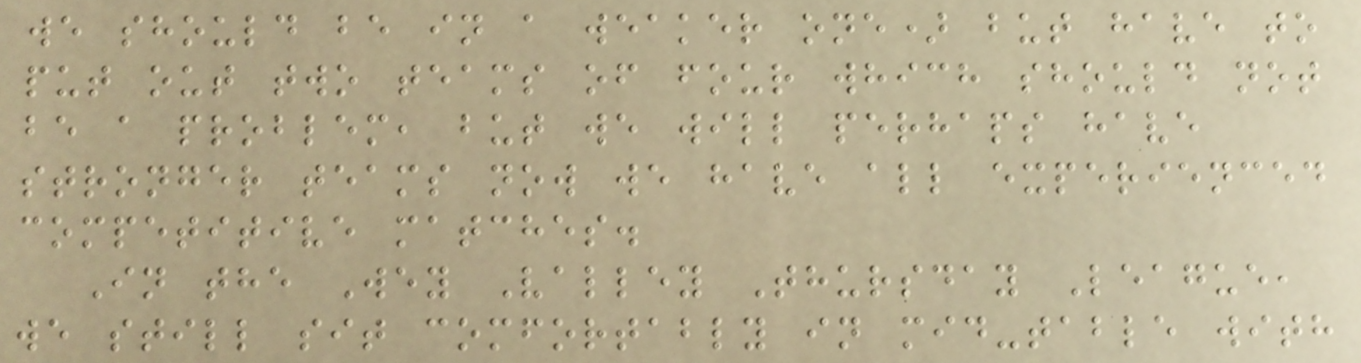we should be in a weaker one) but have to
put out two teams of four which should not
be a problem, but we will perhaps have
stronger teams now we have all experienced
competitive matches.
In the Wey Valley Thursday League,
we still sit comfortably in mid-table with
